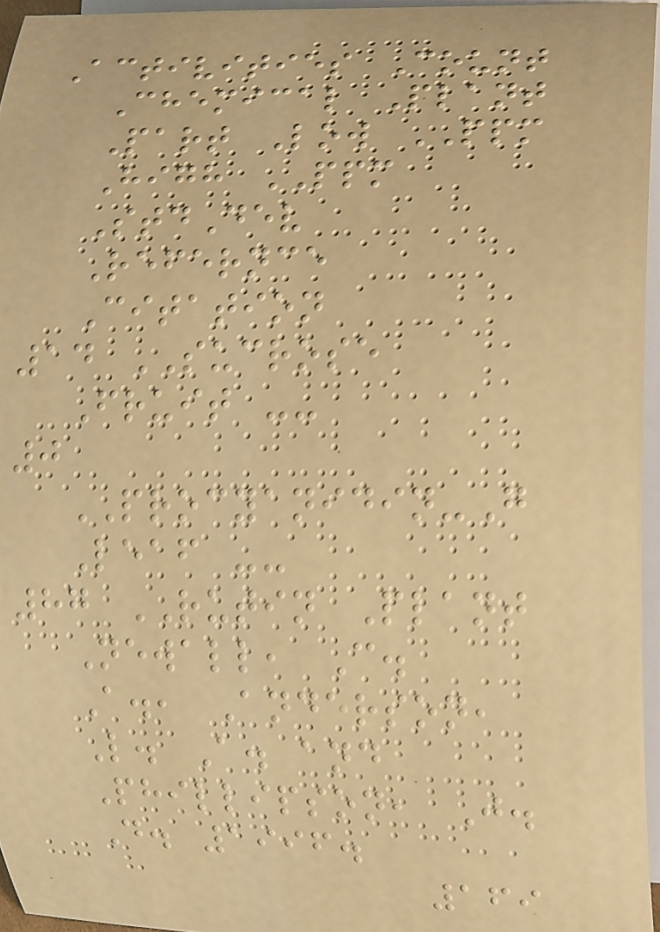Activities Count
Chemical Plant
Part Low PPM
High PPM
StdDev
Refernce
Citation
14 SUCROSE
Fruit --
0
PROCYANIDIN-G
Leaf --
87 RUTIN Plant
Newall, C.
A., Anderson,
L. A. and
Phillipson, J.
D. 1996.
169
